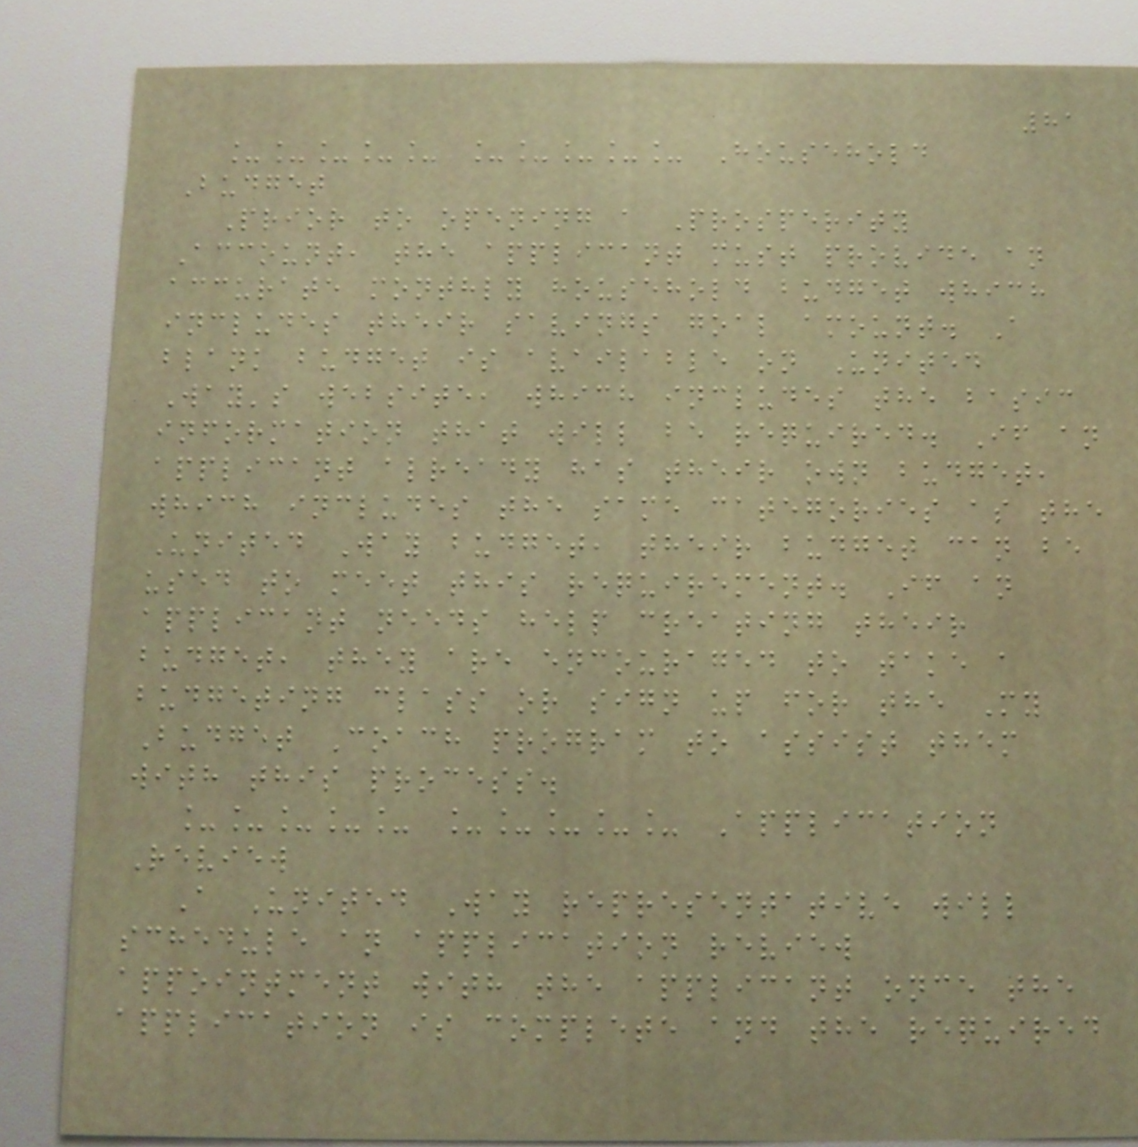81
_____ _____ Household
Budget
Prior to opening a Prosperity
Account, the applicant must provide an
accurate monthly household budget which
includes their savings goal amount. A
blank budget is available on United
Way's website, which includes the basic
information that will be required. If an
applicant already has their own budget,
which includes the same categories as the
United Way budget, their budget can be
used to meet this requirement. If an
applicant needs help creating their
budget, they are encouraged to take a
budgeting class or sign up for the My
Budget Coach program to assist them
with this process.
_____ _____ Application
Review
A United Way representative will
schedule an application review
appointment with the applicant once the
application is complete and the required
